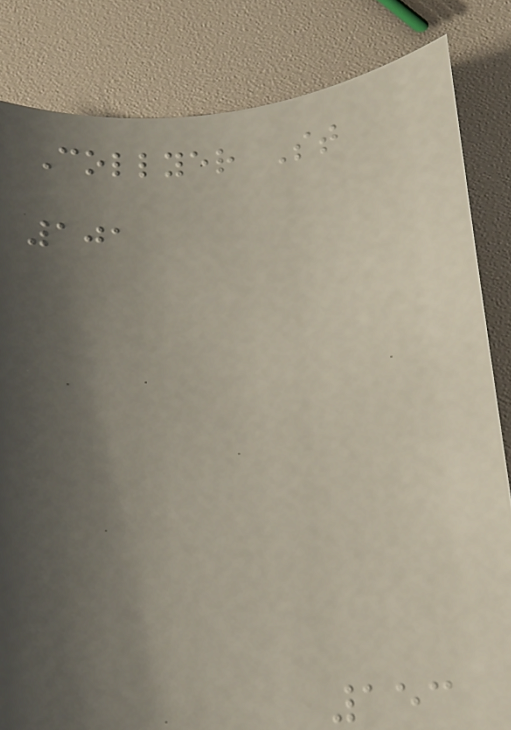Collyer St
101
153
